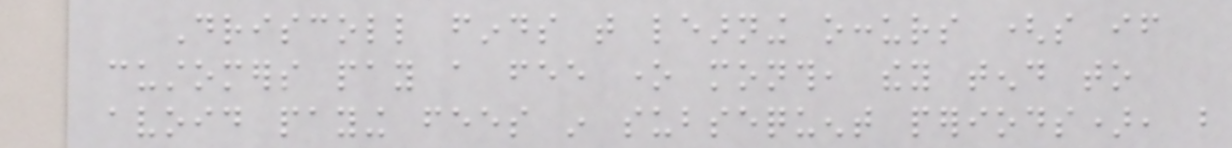Driscoll finds that learning occurs (so if
customers pay a fee one month, they tend to
avoid paying fees in subsequent periods), but
